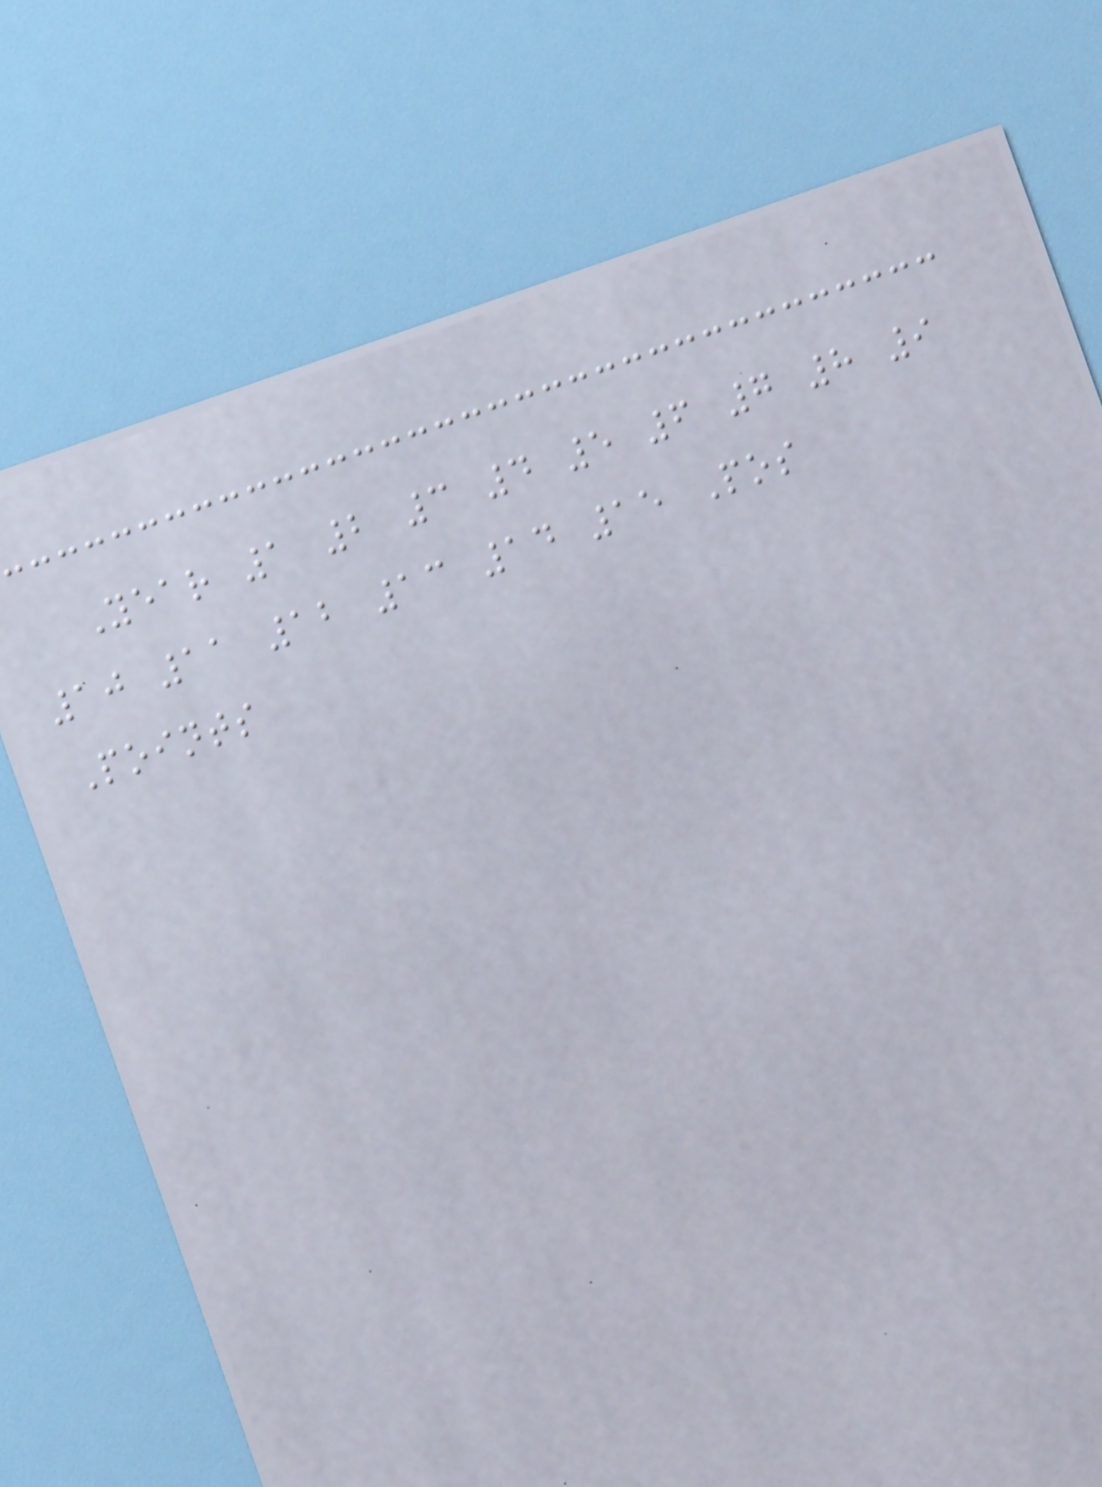Year 1 2 3 4 5 6 7 8 9
10 11 12 13 14 15 Pos
Points
